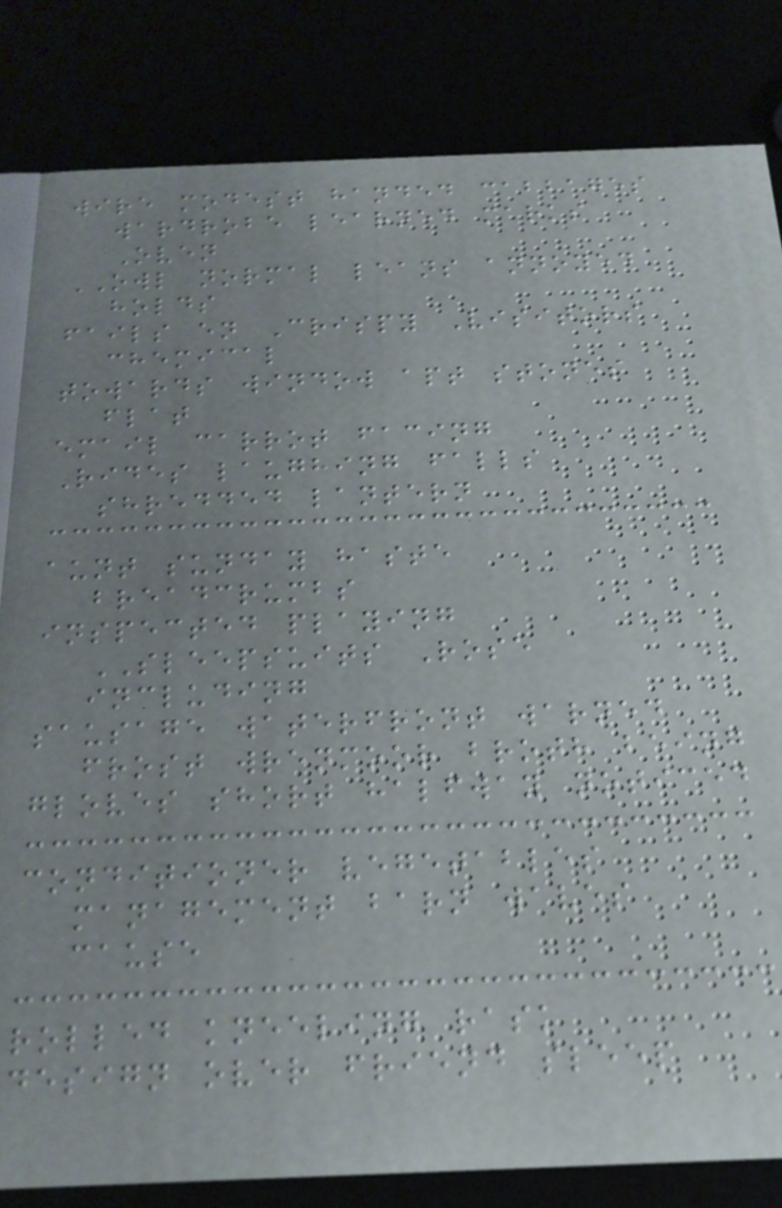wire modest handed cabbages
wardrobe learned marks
Oven
OWL normal leans annoyed
holds
fails en Crispy Visitors
chemical
towards window apt stones
flat
email carrot facing
Rides laughing falls
shredded lantern
aunt sunday haste
breadcrumbs
inspected playing
SLEEPSUITS Rose
including
sausage waterfront warned
frost wrenmoor broth being
gloves short halfway noticed
conditioner vegetables
management barn waves
cause
rolled kneeling rask
design over friend sleep
